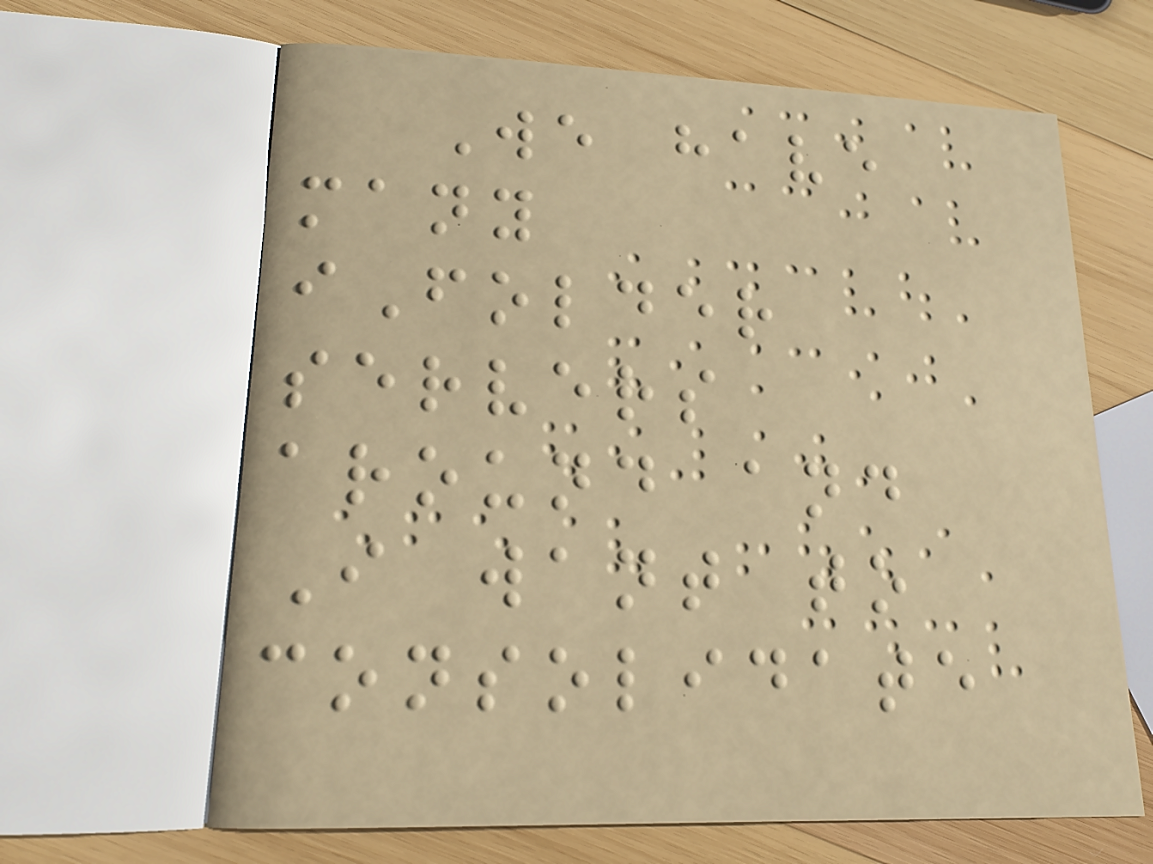We have
many
iFolder
servers
around and
I want to
consolidate
